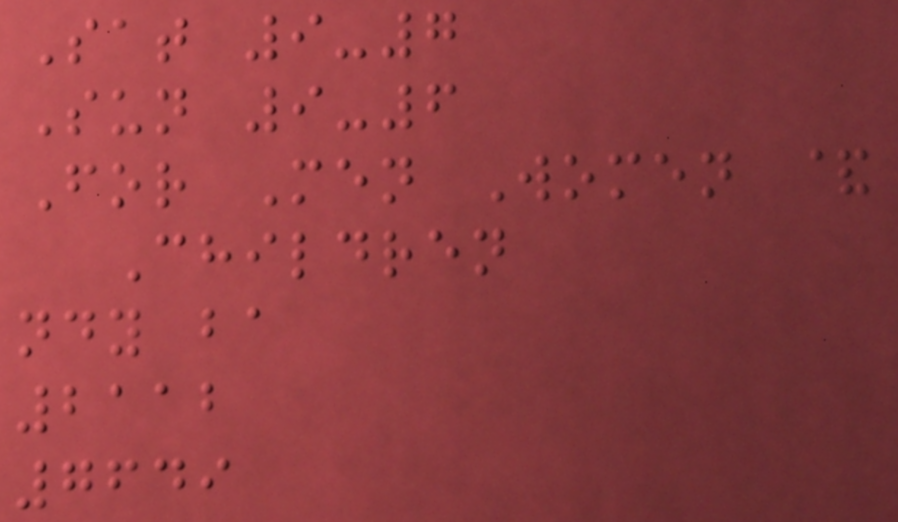Sat 9-7
Sun 9-6
For Men Women &
Children
ndy ba
2112
7649
